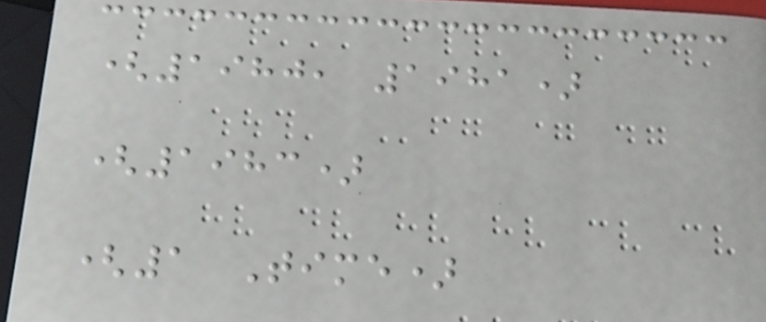(1980, 1981)
(1983)
(1 Time)
